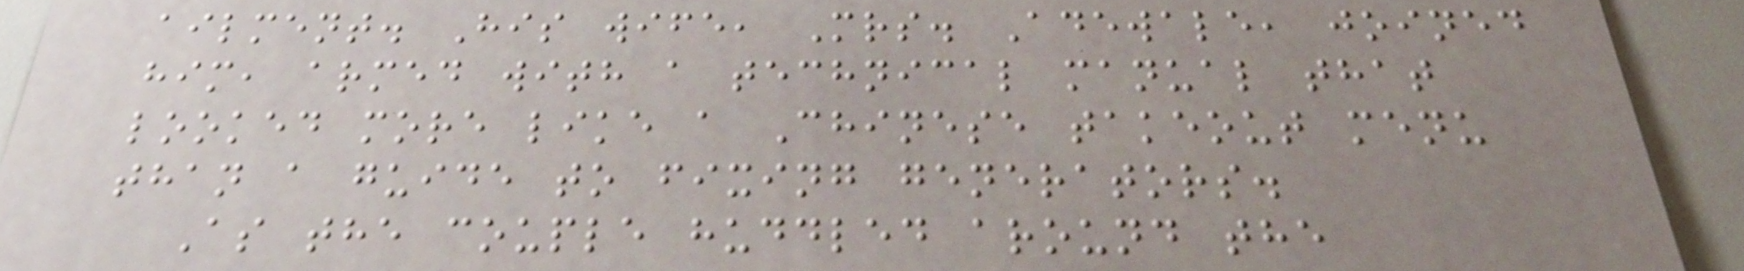ailment. His wife, Mrs. Adewale, joined
him, armed with a technical manual that
looked more like a Chinese takeout menu
than a guide to fixing generators.
As the couple huddled around the
